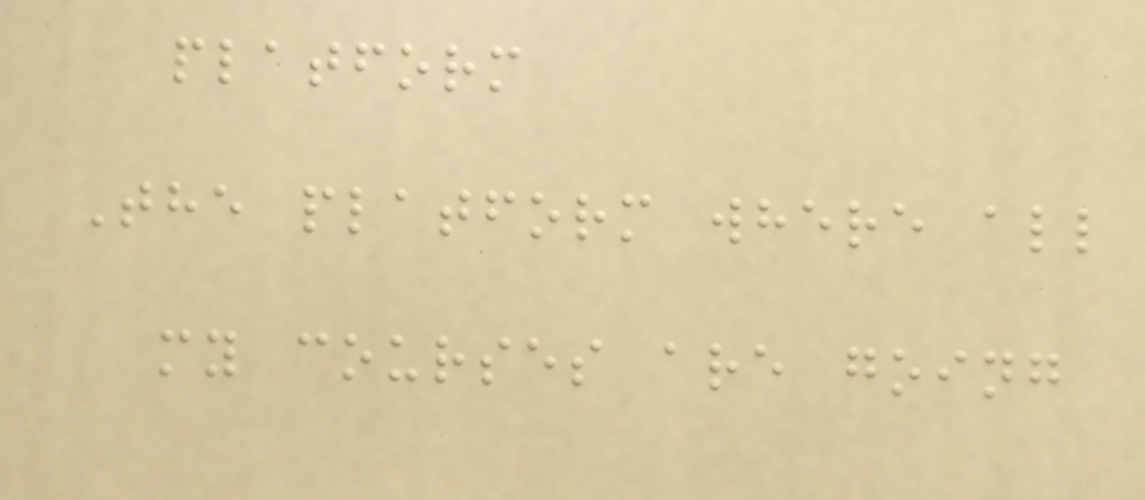platform
The platform where all
my courses are going
